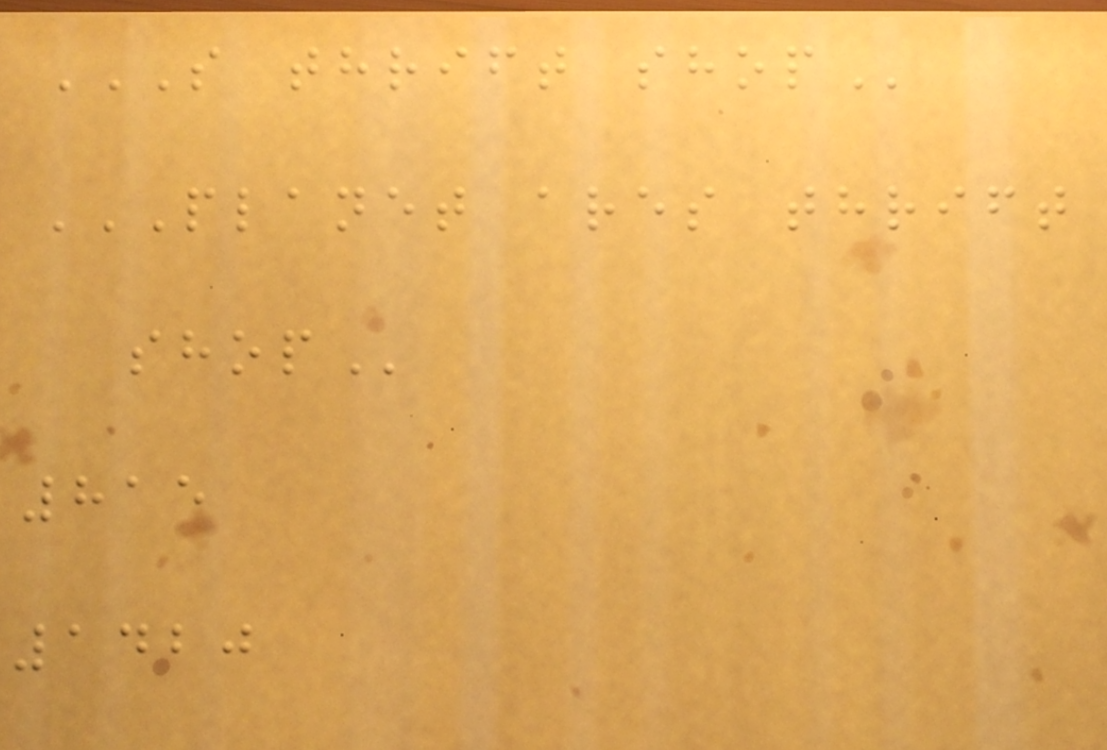S THRIFT SHOP
PLANET ARES THRIFT
SHOP
815
1420
